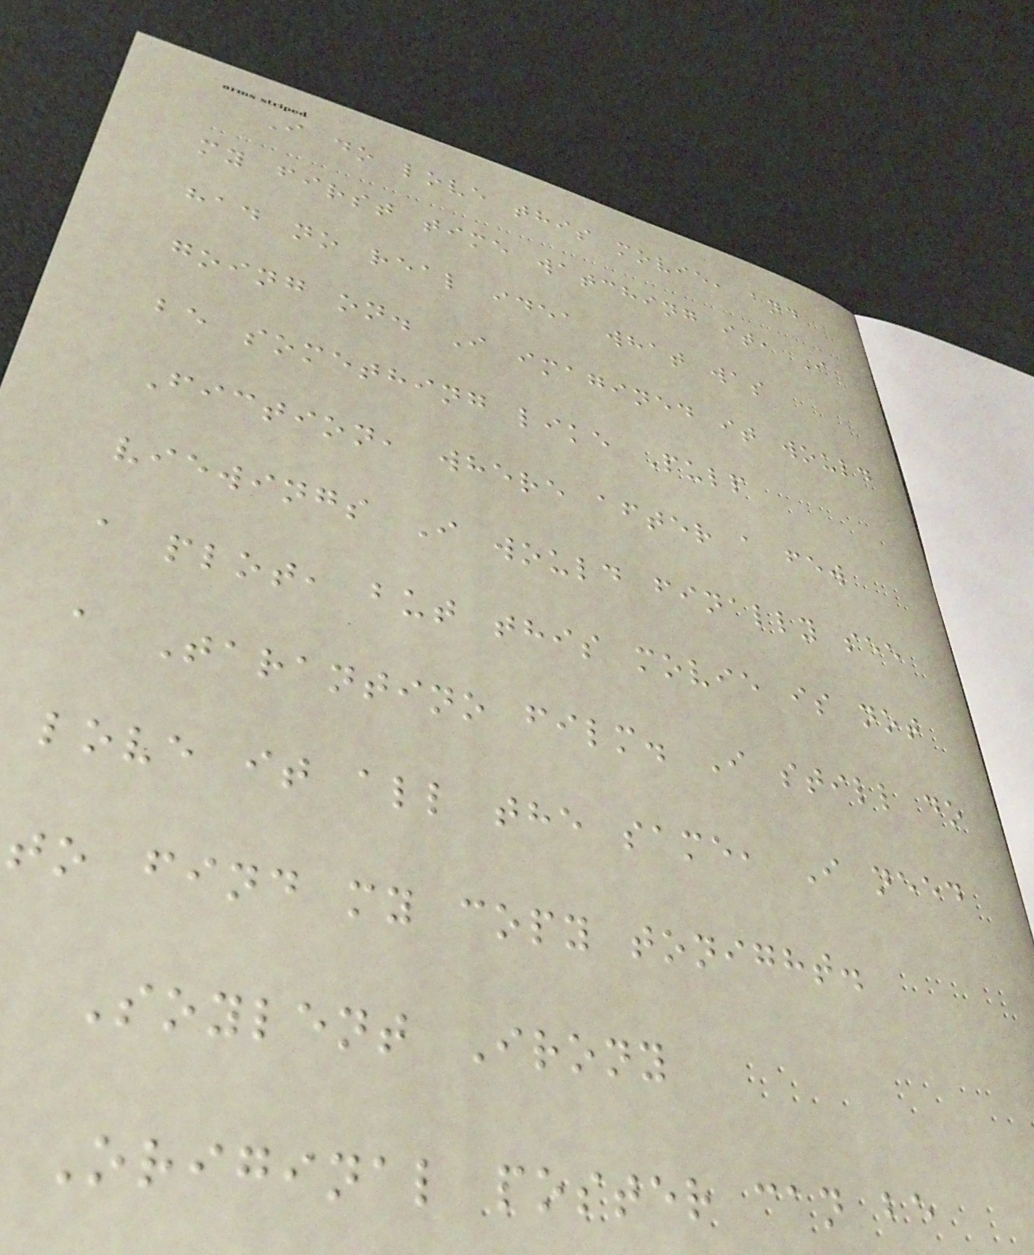I do love this movie, and
my first time watching it, I
had no real idea what was
going on. I imagined it would
be something like Pulp
Fiction, where after a few
viewings I would finally see
a plot, but this movie is not
a Tarantino film. I still do
love it all the same, I need
to find my copy tonight.
Soylent Irony
Original poster can be
